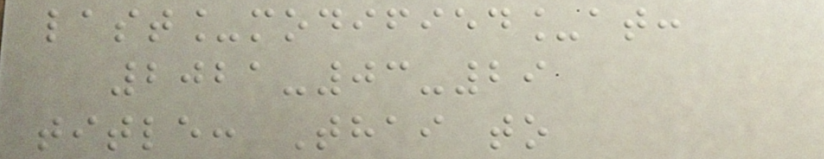last_modified_at:
2021-03-29
title: Thai to
